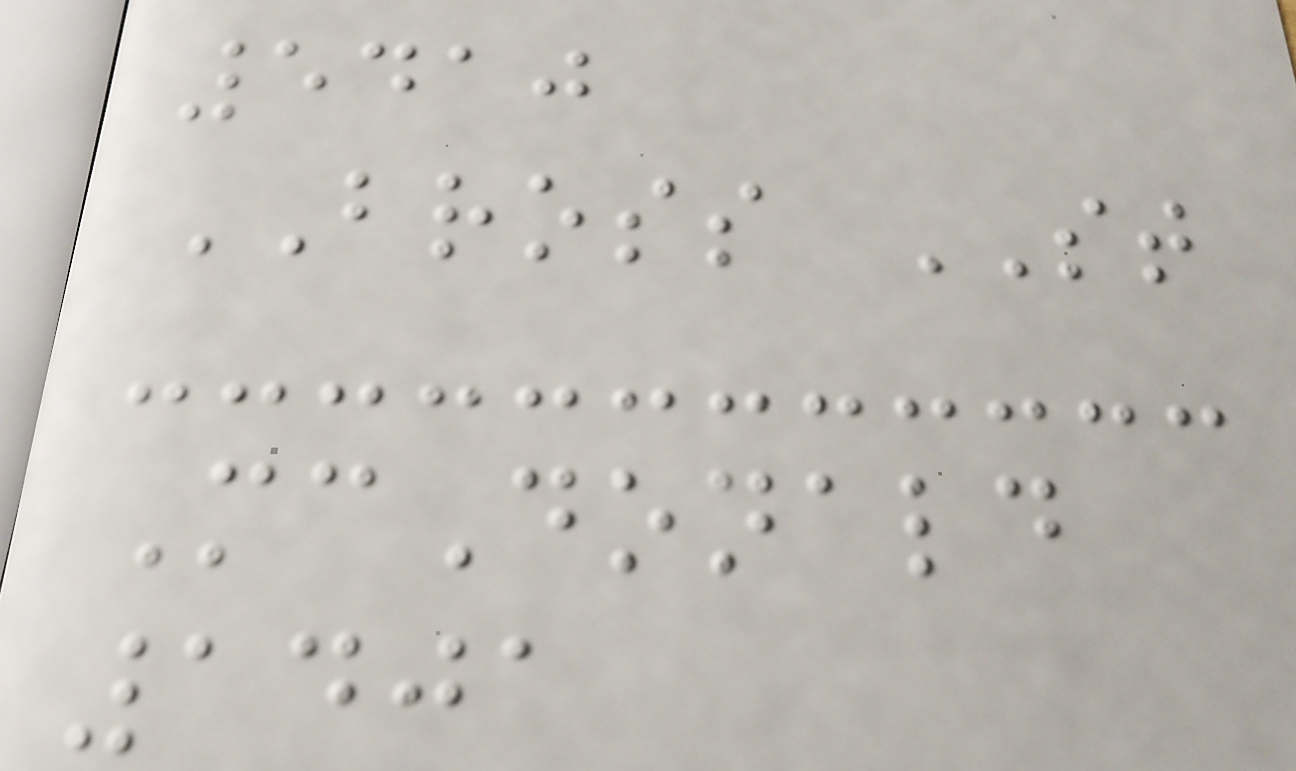5410
BROSS ST
McDonald
1401
